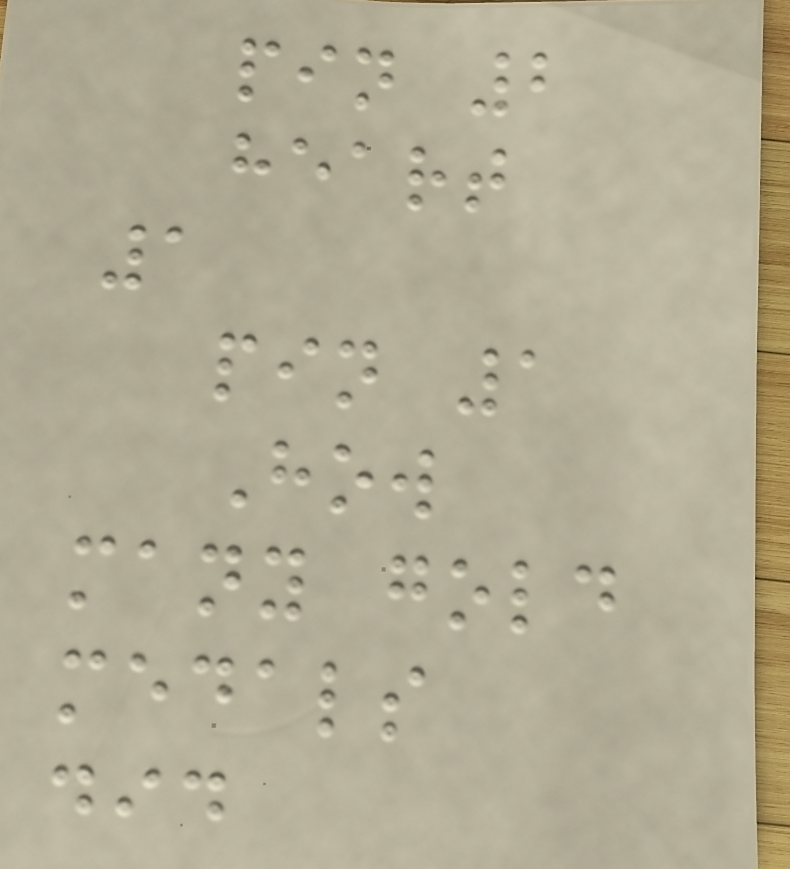pin 2
heart
1
pin 1
How
many gold
medals
did
